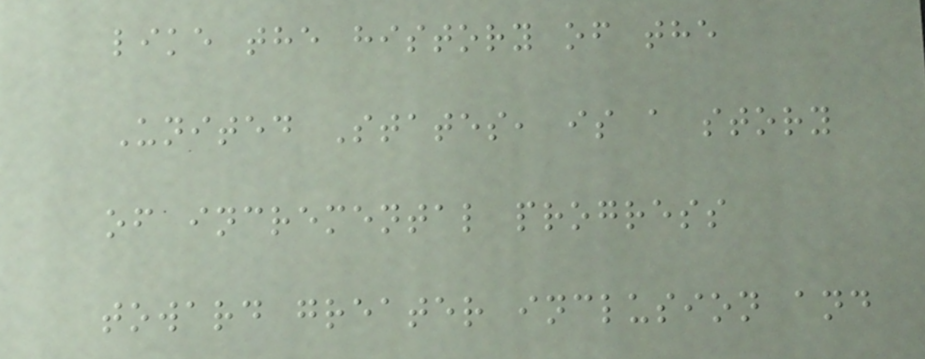like the history of the
United States, is a story
of incremental progress
toward greater inclusion and
